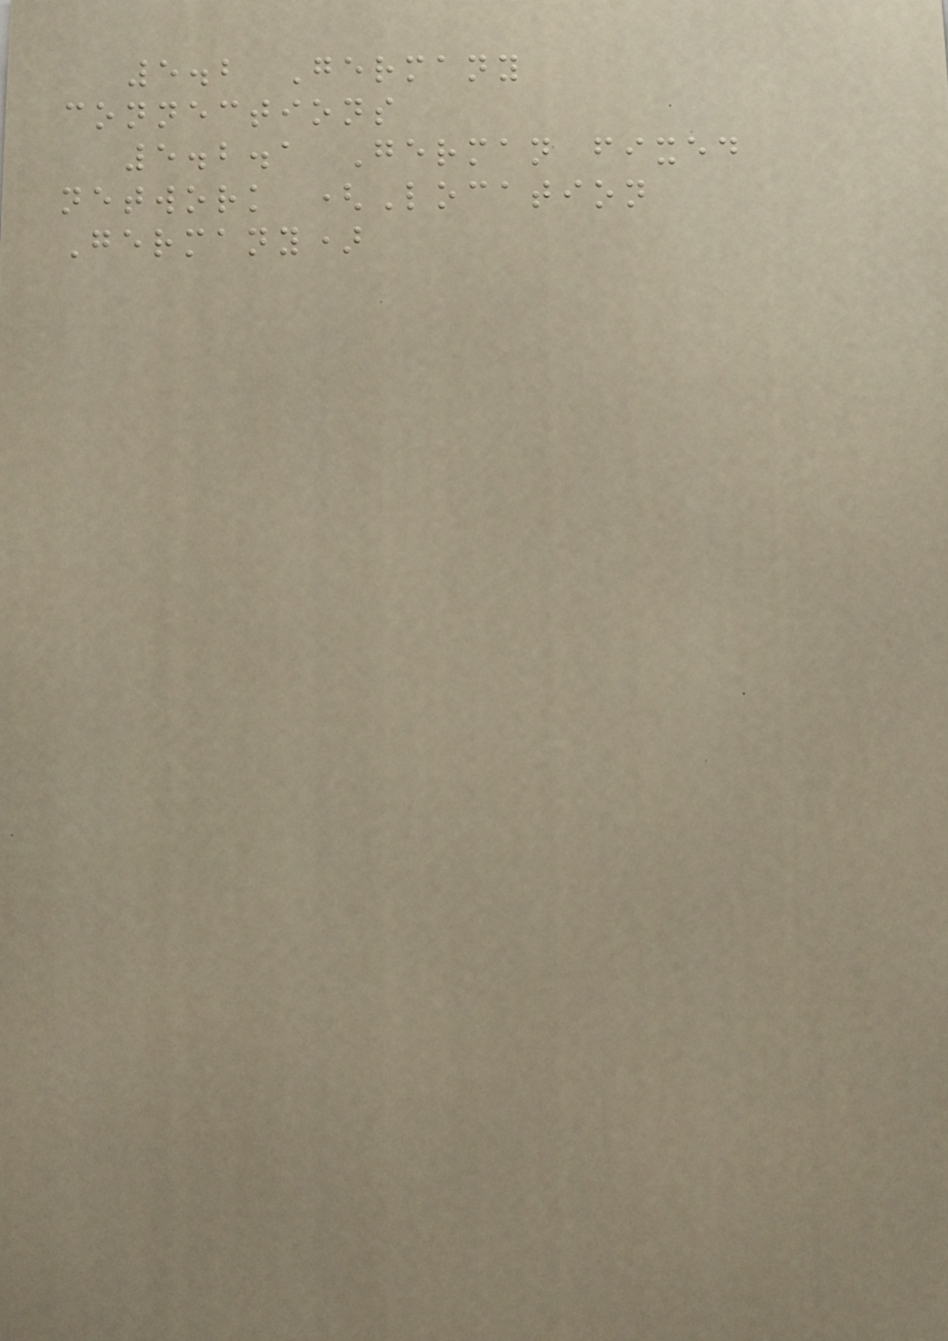5.2 Germany
connections
5.2.1 German fixed
network (Location
Germany)
